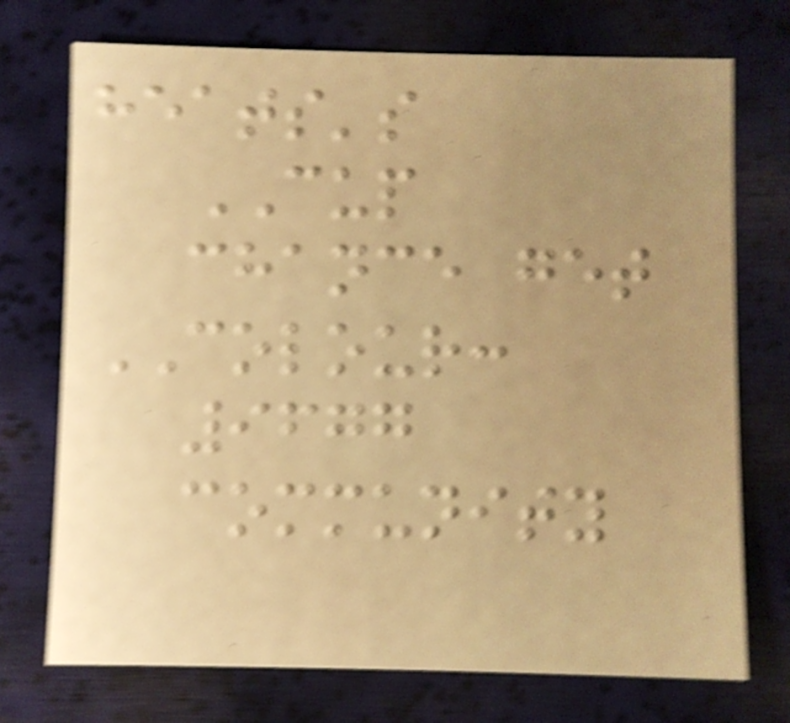heats's
CUP
chance get
COLOUR:
9677
community
